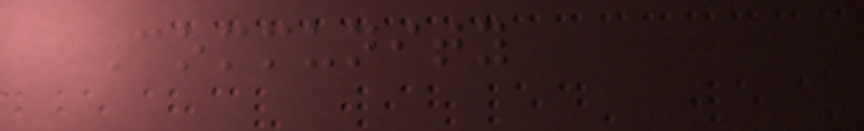Community
